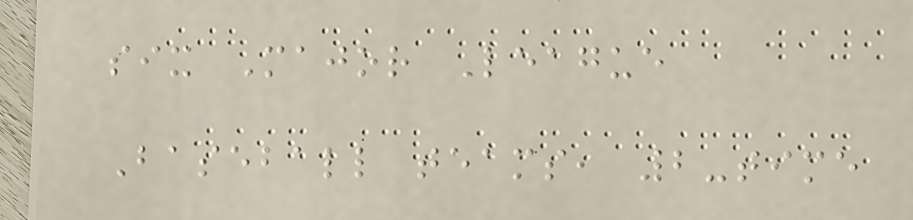six Major League
Baseball teams, 2-time
